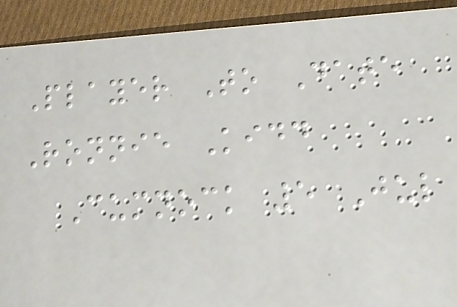Player To Date
Ronnie Kidd
Cumnock 5 Jul
